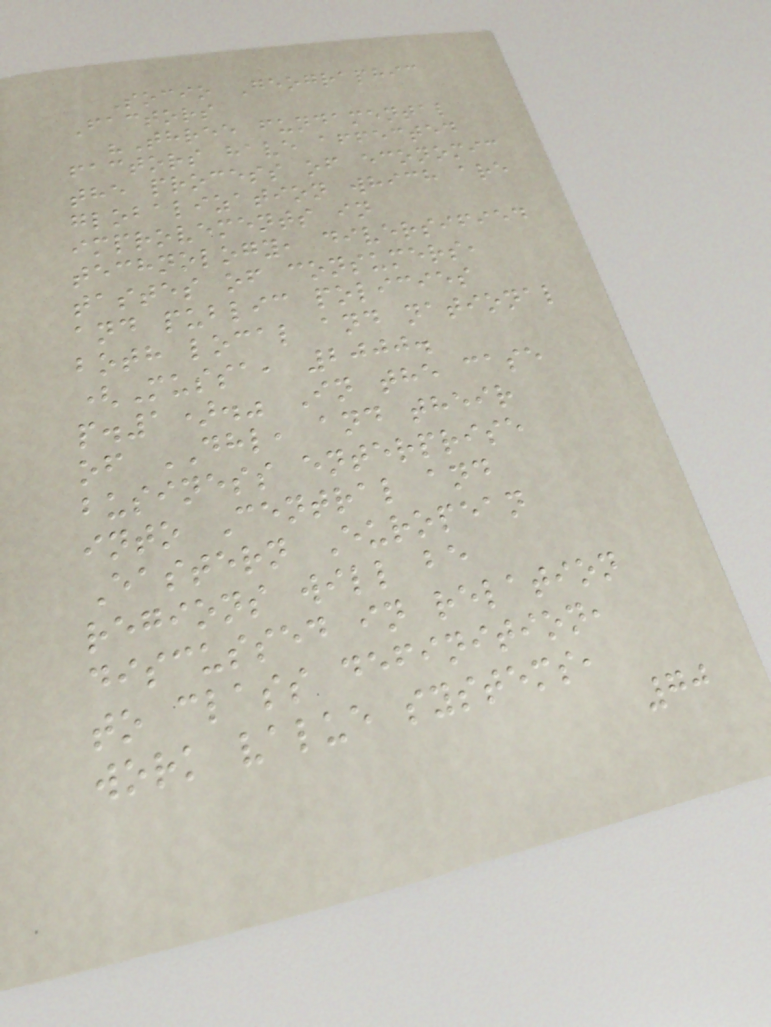Socio Geographic
Factors
"Three fundamental
factors have affected
the process of economic
globalization which are
improvements in
technology, diversified
tastes of consumers,
and public policies
both local and national
(Mussa, 2000.
p.1)." In the case
of DHL, and their
business enterprise
into Central and
Eastern European
regions will be
discussed in relation
to class definition,
work value systems,
70
